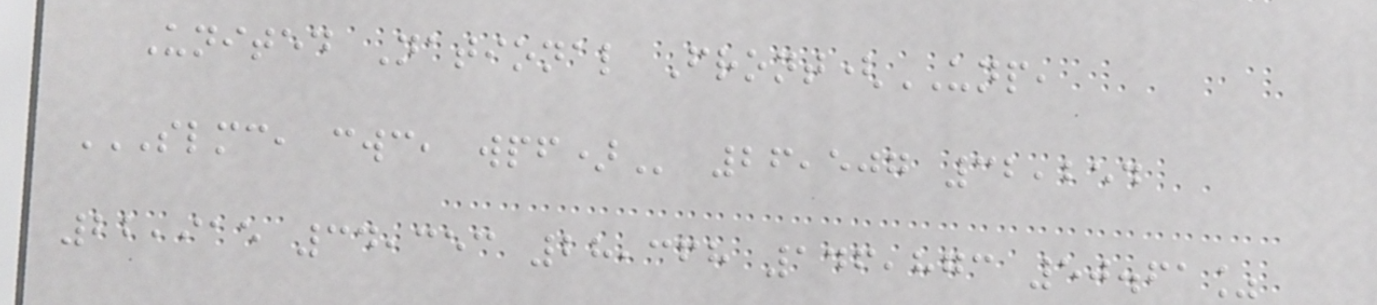United National Front(UNP,
SLMC, CWC, WPF) 26,507 32,254
22,915 34,353 28,368 146,873 50.61%
